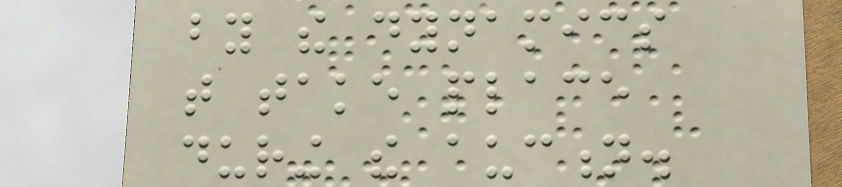by the dynamics
that take place
during the auction.
